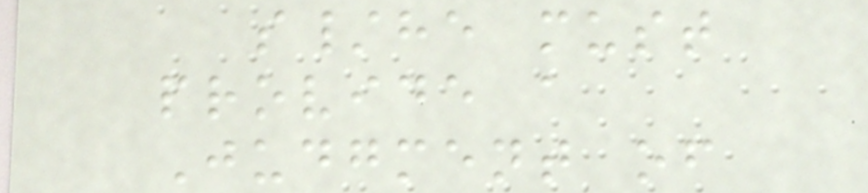s/he must
provide a
Judgment of
